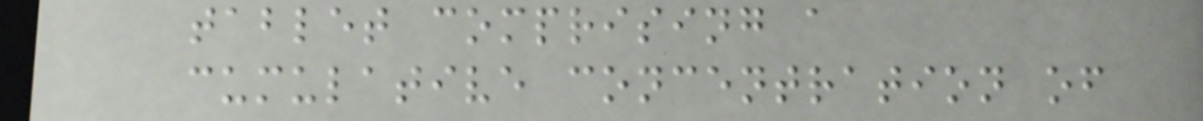tablet comprising a
cumulative concentration of
